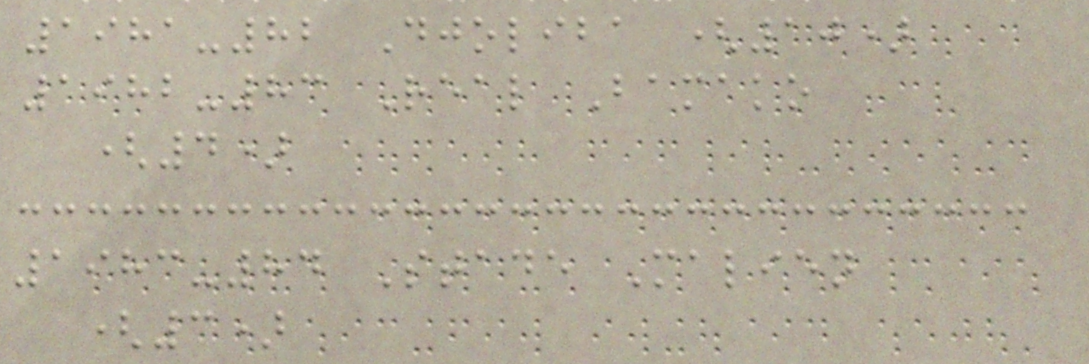1981-82 Djoliba (10)
1982-83 Real Bamako
(4)
1983-84 Stade Malien
(3)
